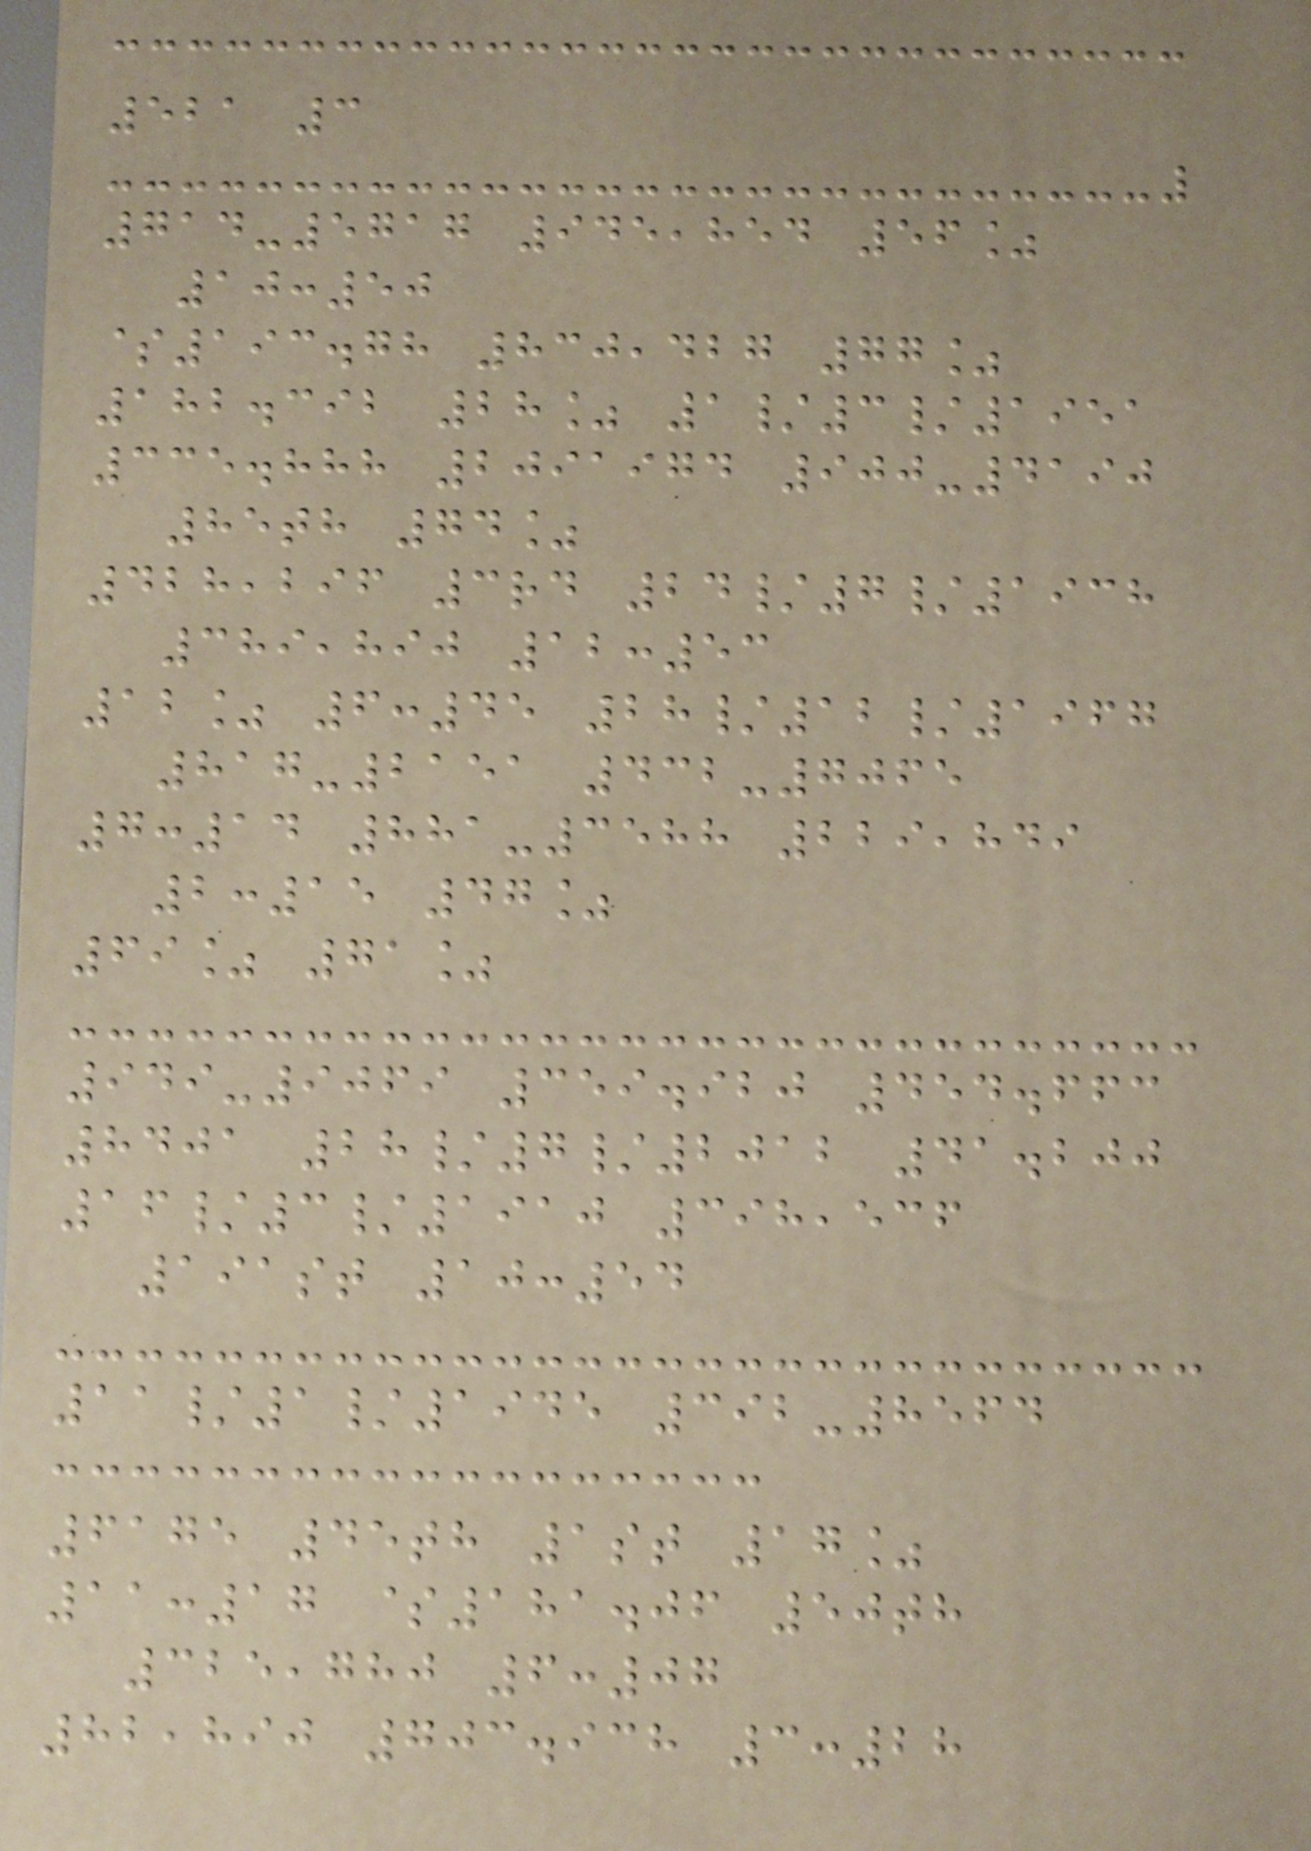521 3
714-5717 945,854 56%
10:50
$193.78 830,427 77%
182.392 28% 1/3/1951
335.888 2091974 900-4190
85th 74%
428,296 3rd 24/7/1938
389,890 12:53
12% 6:45 28/12/1967
817-2151 432-7065
7:14 881-3588 229,849
2:15 47%
69% 71%
949-9069 359.920 454.663
8401 28/7/2012 41.200
16/3/1910 398,536
191st 10:54
11/1/1945 392-8564
6175 45th 1st 17%
11:17 $181.06 50th
325,780 6:07
82,890 703.938 3:28
